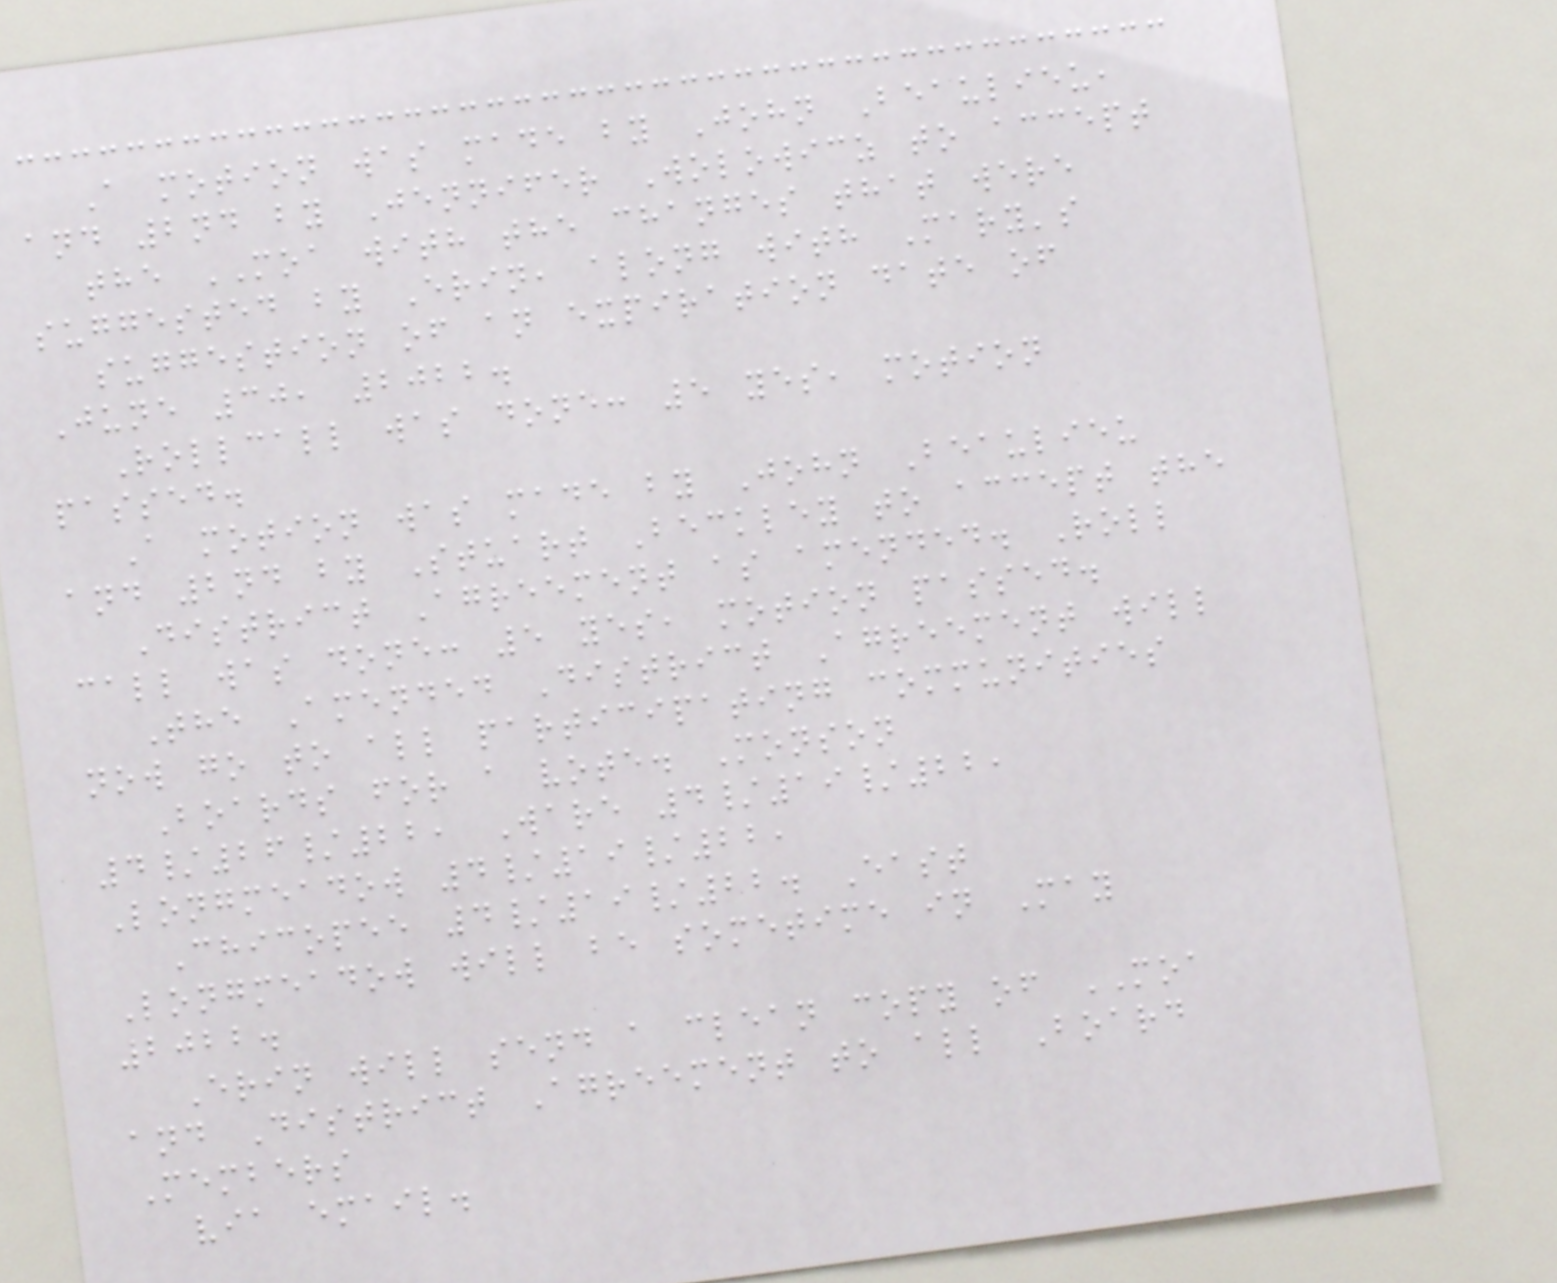A motion was made by John Beaulieu,
and 2nd by Jennifer Wolowicz to accept
the MOA with the changes that were
suggested by Erin, along with Mary's
suggestion of an expiration date of
June 30, 2022.
Rollcall was done: 5 yes, motion
passed.
A motion was made by John Beaulieu
and 2nd by Stuart Beckley to accept the
District Agreement as amended. Roll
call was done: 5 yes, motion passed.
The Amended District Agreement will
now go to all participating communities
Boards for a vote. Monson
4/26/22, Ware 4/19/22,
Longmeadow 4/19/22,
Chicopee 4/19/22. East
Longmeadow will be sometime in May
2022.
Erin will send a clean copy of MOA
and District Agreement to all Board
Members
via email.
